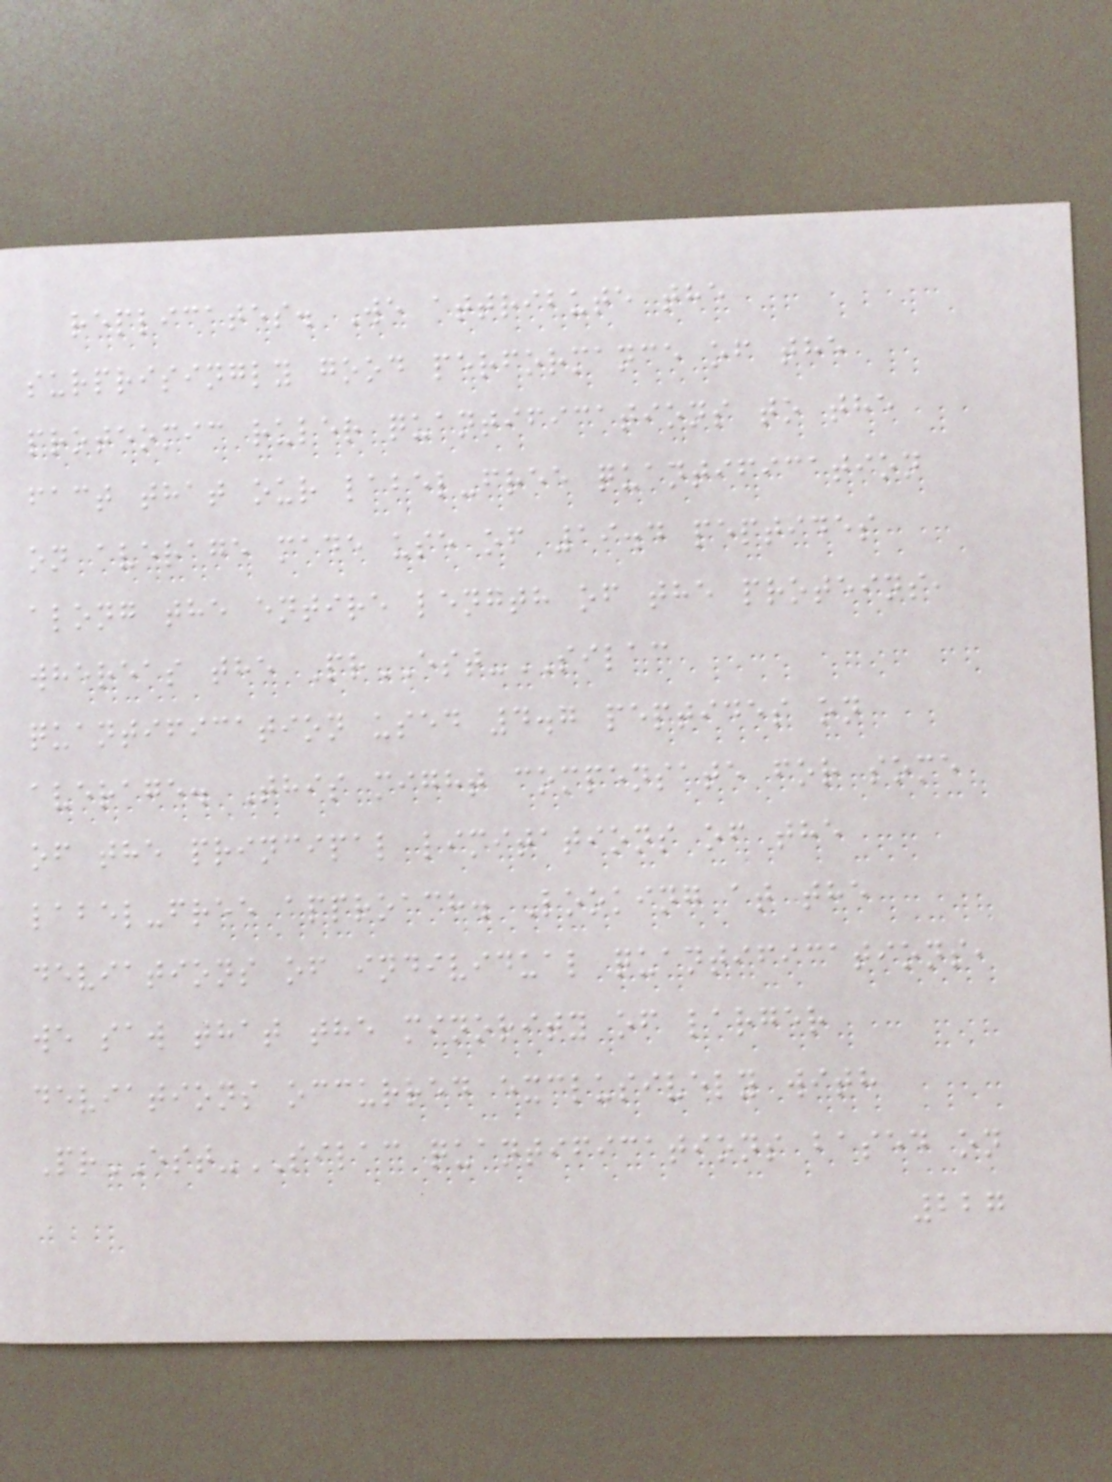replicates. We attribute the
surprisingly good performance of the
proteomic ruler quantifications to the
fact that our label-free quantification
on average made use of 19.4 peptides
along the entire length of the proteins,
whereas the PrEST-SILAC
quantification used 4.7 peptides on
average. This might compensate for some
of the principal limitations of the
label-free approach. Looking at the
deviations of individual quantifications,
we saw that the minority of larger
deviations occurred exclusively with
PrEST-SILAC quantifications based on
227
